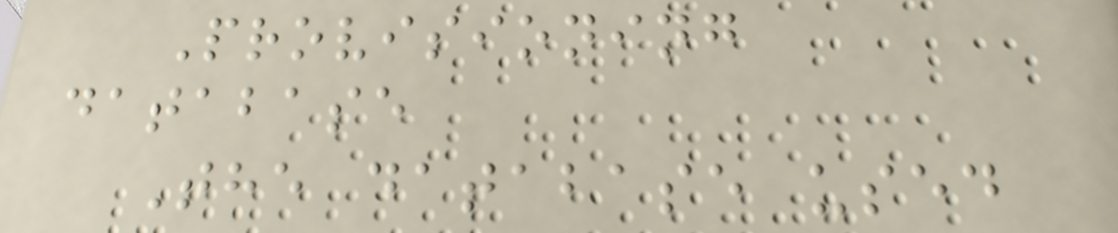Provisioning
database
The database used
